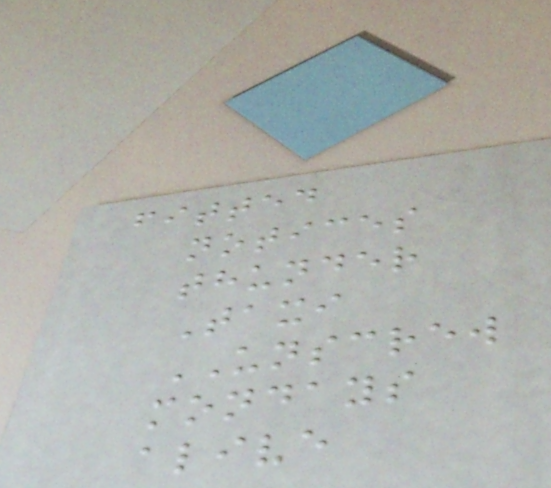fitted
notices
thunder
Taxi
UNSCREW
mondays
alive
